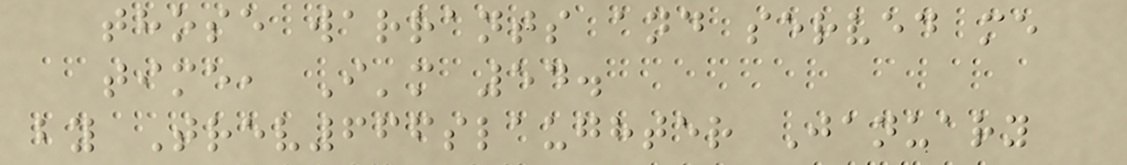those warrants and served me
time, I'm 54.
by Trev666slaughter January
